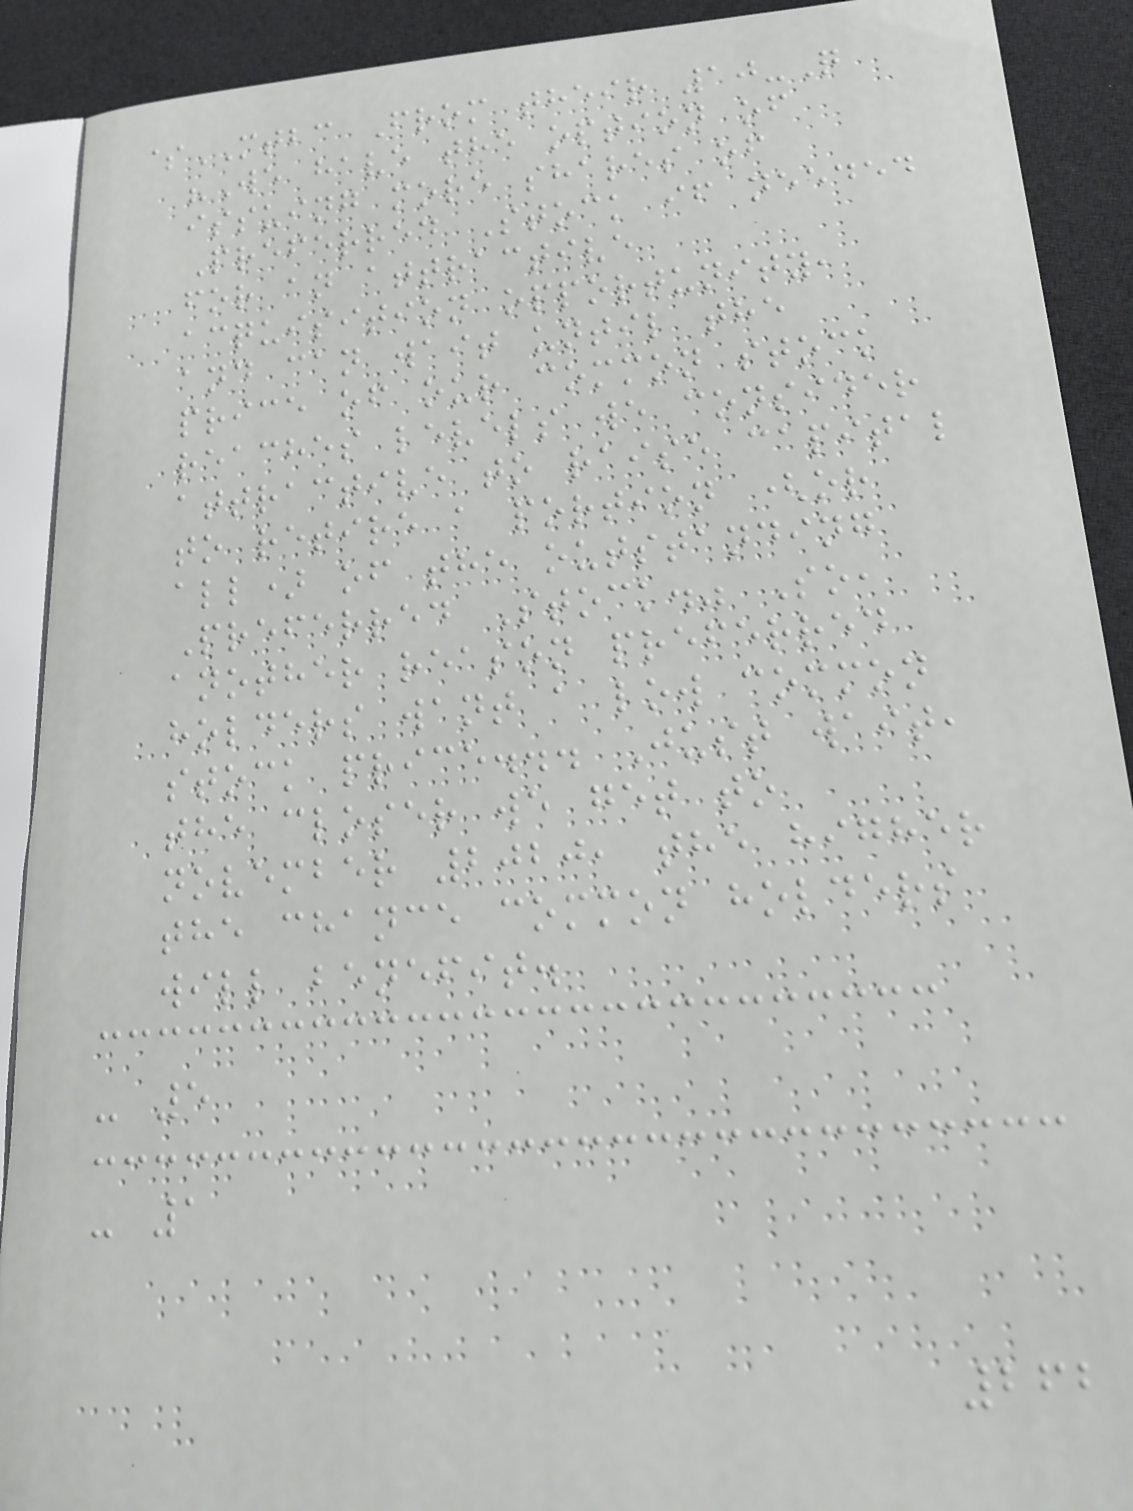$MTBC From their 10-Q
"We have the option of
issuing more shares of
Preferred Stock if needed
for an attractive
acquisition opportunity,
and can wait until the
price of our common stock
reaches levels we consider
attractive to raise capital
to retire a portion (or
all) of the outstanding
Preferred Stock." So,
another reason preferred
holders want a low common
stock price... Just wait,
the closer we get to
november 2020, the higher
the chance common holders
will benefit.
- 5
- 1
262
